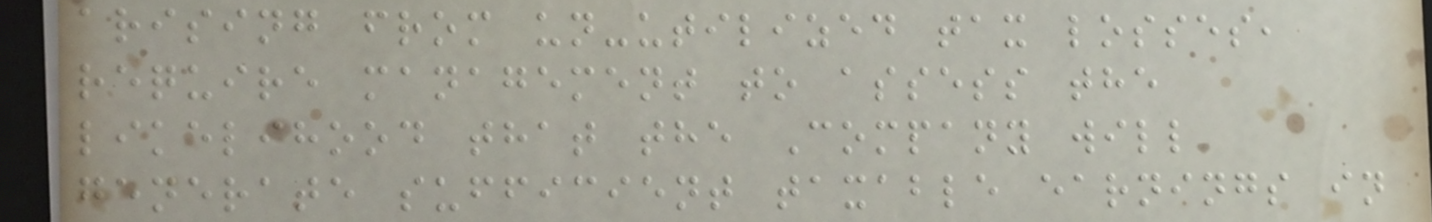arising from un-utilized tax losses,
require management to assess the
likelihood that the Company will
generate sufficient taxable earnings in
